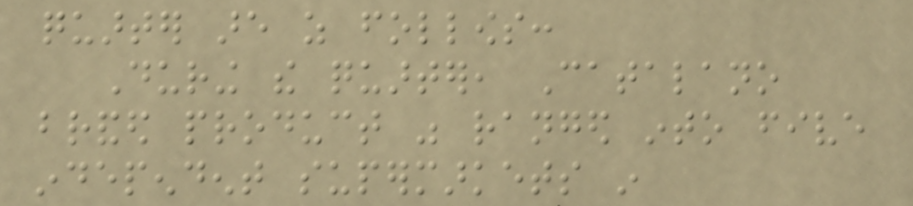quarter are as follows:
During the quarter, Catalano
branded product was ranged into five
independent supermarkets in
